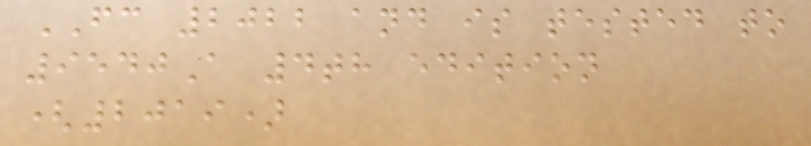FC 2022 and is tested to
9540A 4th edition
(2019)
